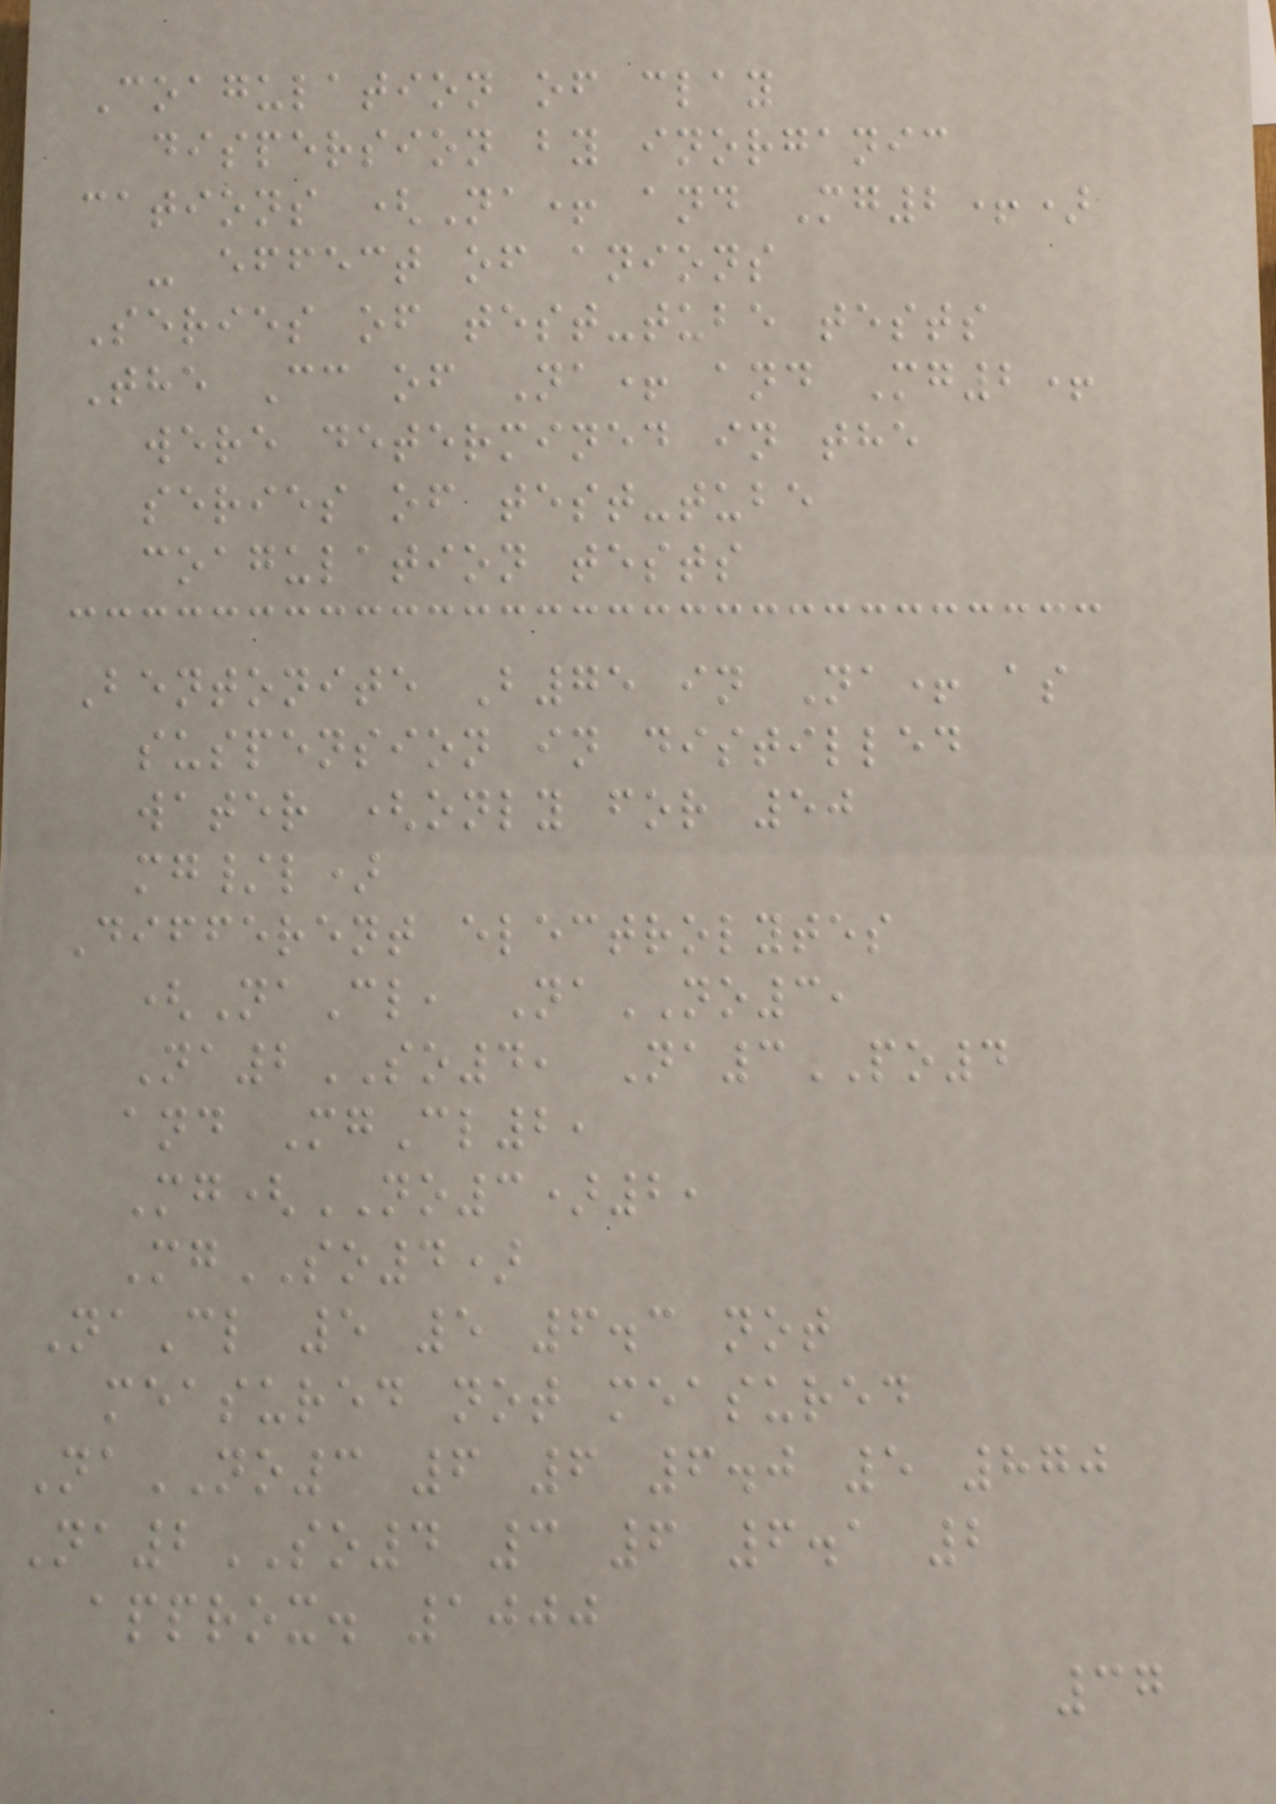Coagulation of clay
dispersion by inorganic
cations (Na+ and Mg2+)
- effect of anions
Series of test-tube tests
The Cc of Na+ and Mg2+
were determined in the
series of test-tube
coagulation tests
Bentonite B75 in Na+ as
suspension in distilled
water (only for 50
mg/l)
Different electrolytes
(NaCl, NaNO3,
Na2SO4, Na3PO4
and MgCl2,
Mg(NO3)2,
MgSO4)
NaCl 5 5 6.3 not
measured not measured
NaNO3 6 6 6.0 5 870
Na2SO4 3 6 6.1 2
approx. 1000
37
